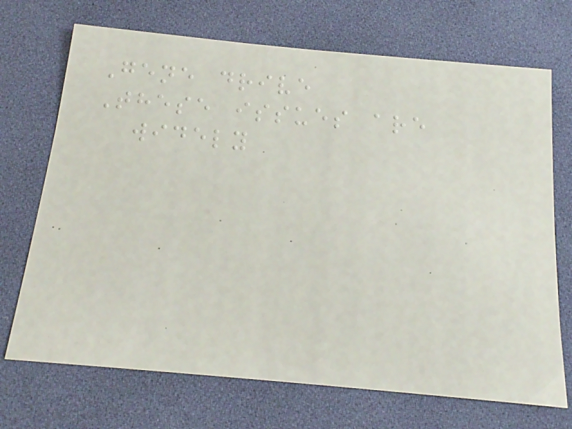Gene drive
These issues are
widely
